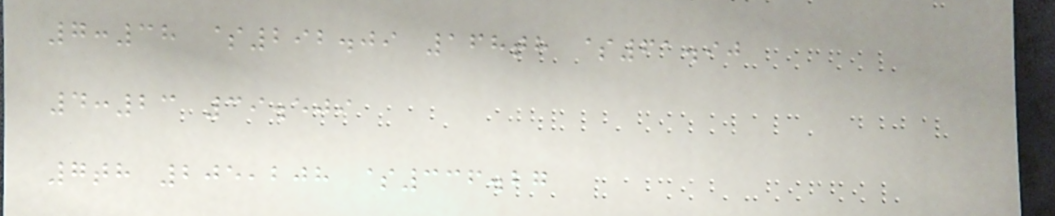7:38 $292.09 168th $61.90
4:23 39.509
7th 205,208 $336.27
